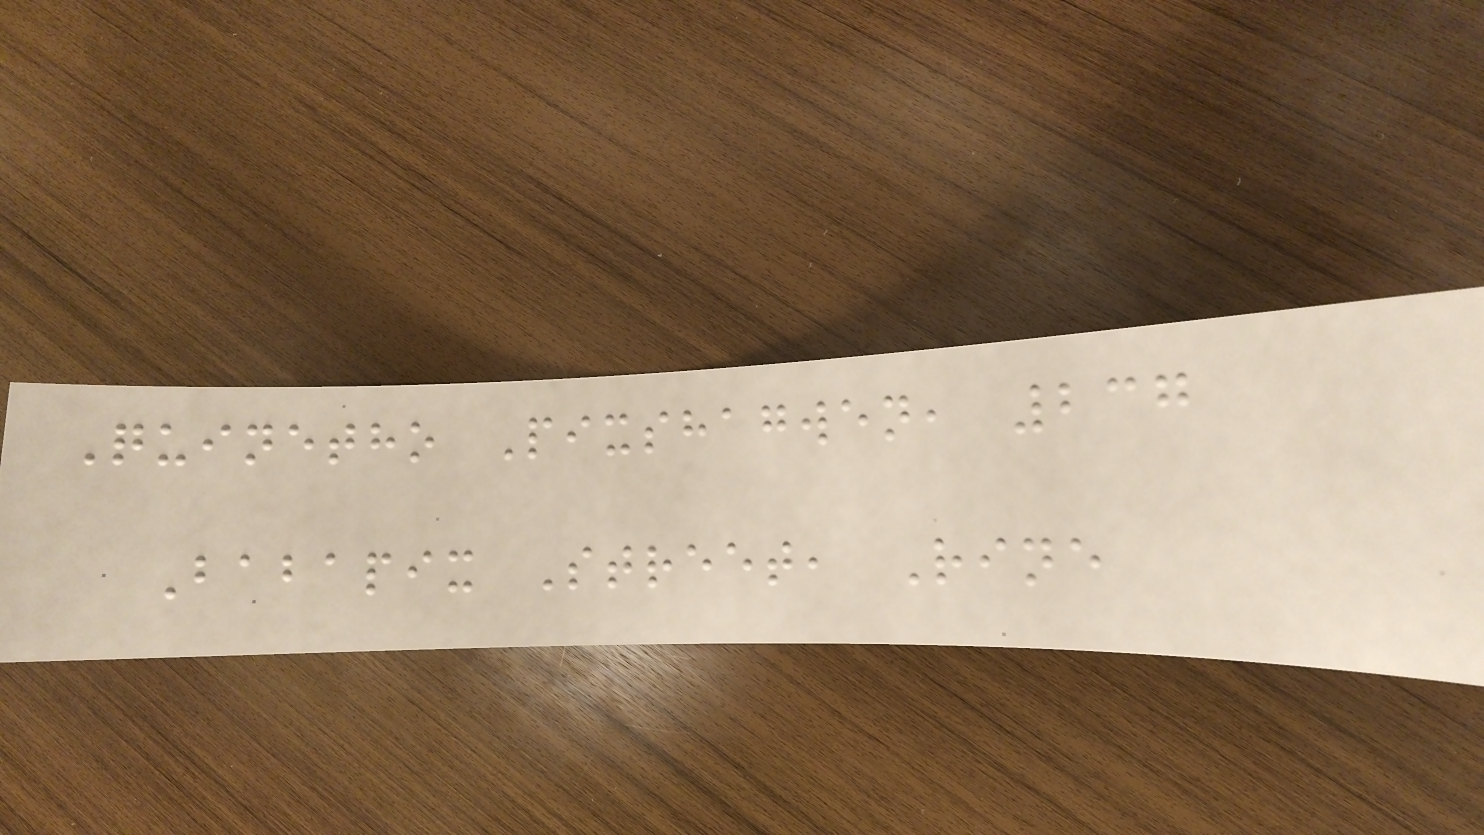Quinetho Pixshagwen, 237
Babapix Street, Rine
